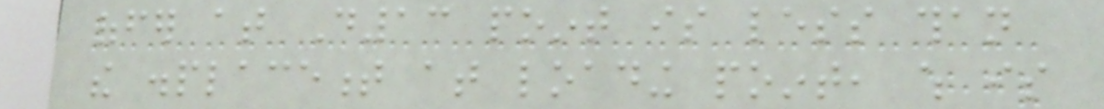offer at D13 point is less than
the displacement at loading point, which is
